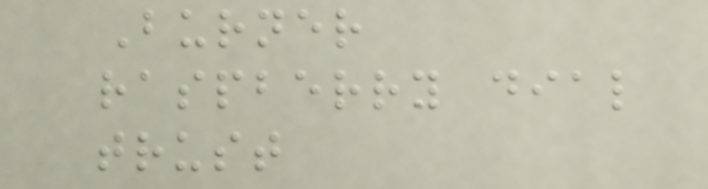Burner
raspberry dial
trust
